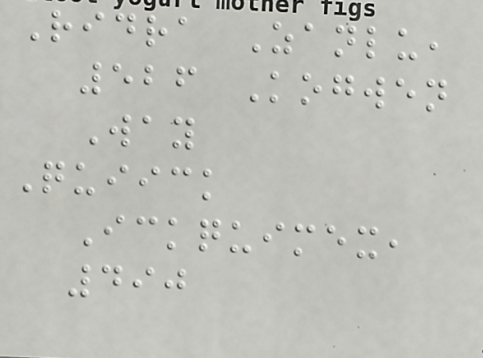Ridra Zanlu,
526 Kogwen
Way
Quiick
Ickquimex,
490
